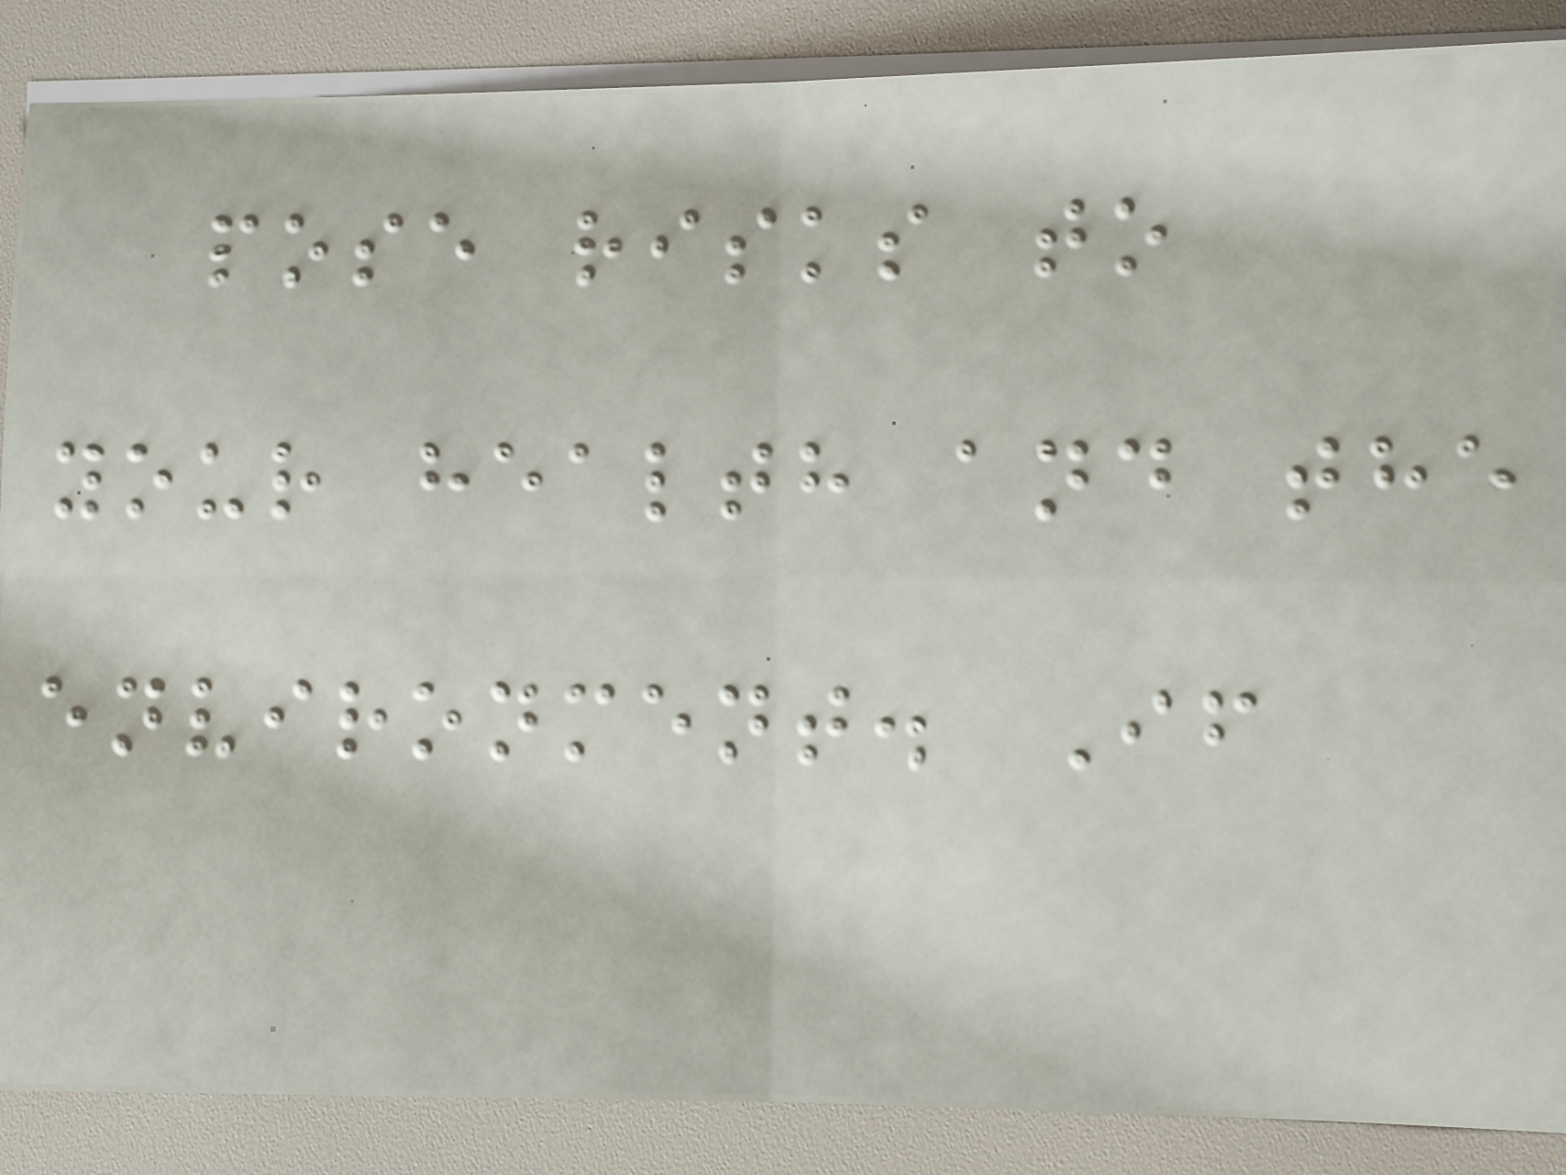pose risks to
your health and the
environment. If
